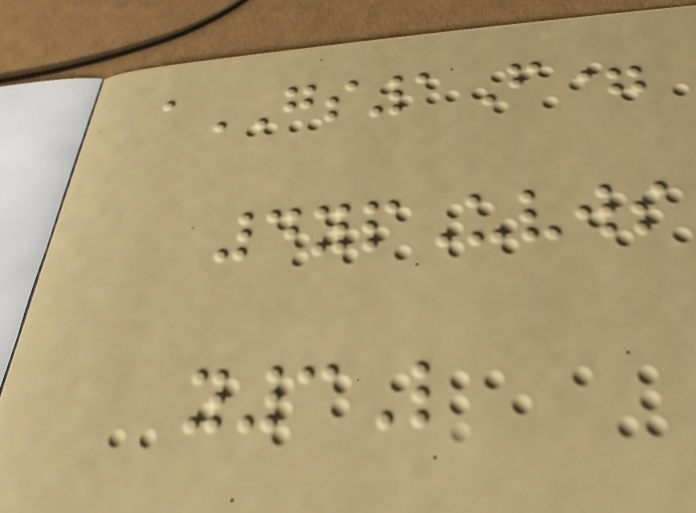aGS1F=
4ypUvws
y3L
